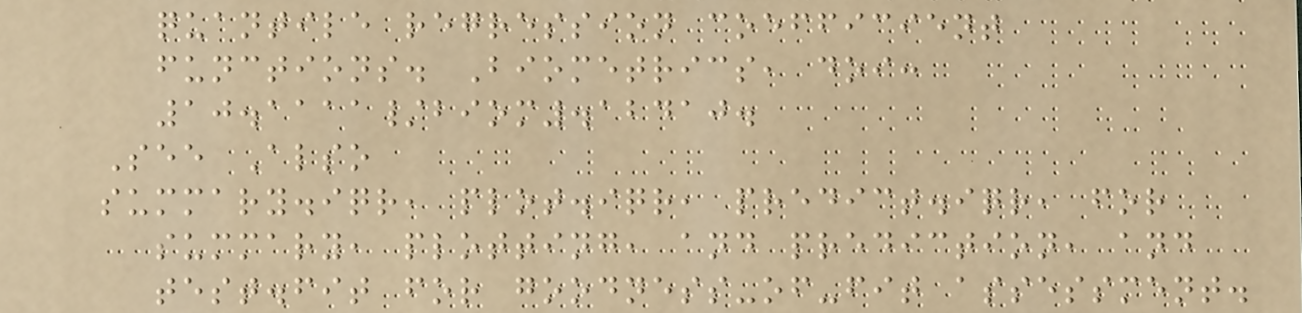quantile regression coefficient
functions. Biometrics, doi:
10.1111/biom.12410.
See Also
summary.iqr, plot.iqr, predict.iqr, for
summary, plotting, and prediction, and
test.fit for goodness-of-fit assessment.
